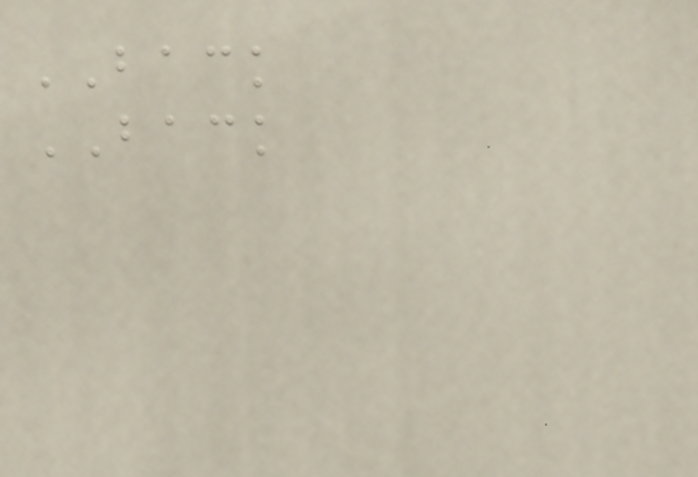BACK
BACK
